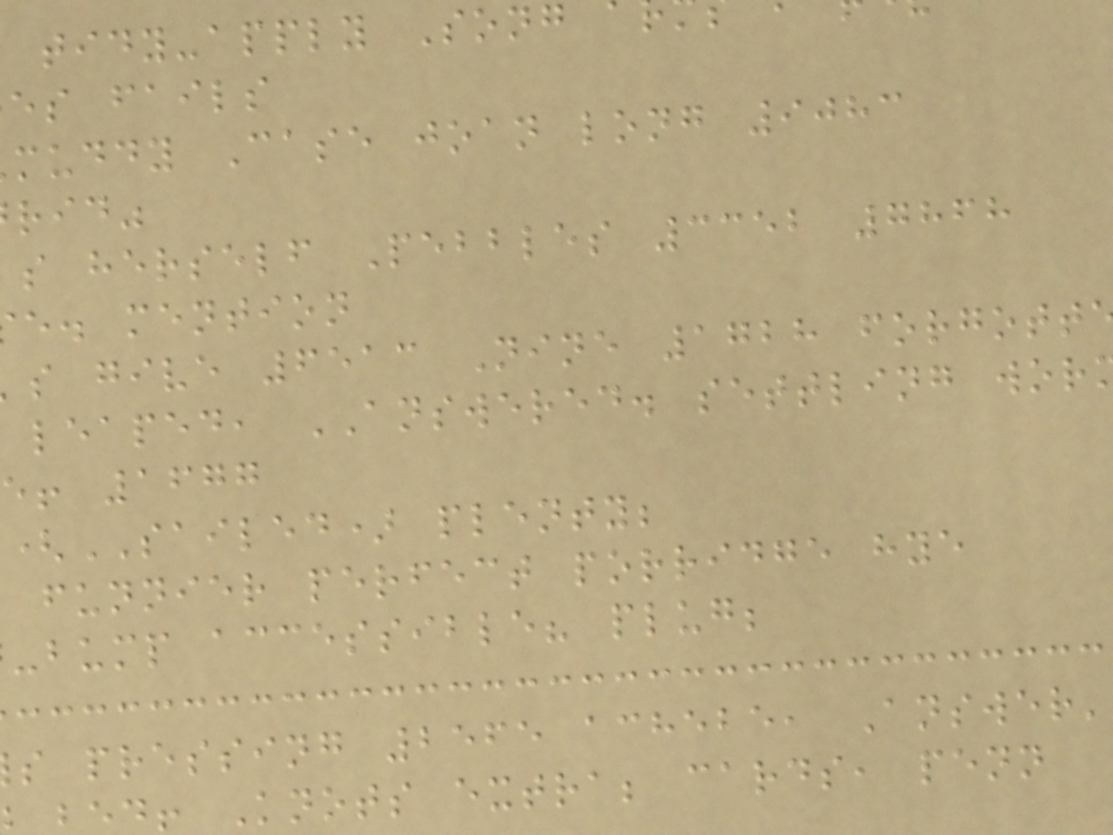tidy-apply Song
es fails
muddy Case joan long 9083
rid"
s herself Pebbles 3352 7868
e. mention
s give 6513 Nine 1728 forgott
leaped, ANSWERED. settling wor
e! 1677
(SAILED) plenty;
funnier perfect porridge hye
-bump accessible? plug;
s pressing 2565 achebe, Answer'
d! Knots extra; cards, penn
